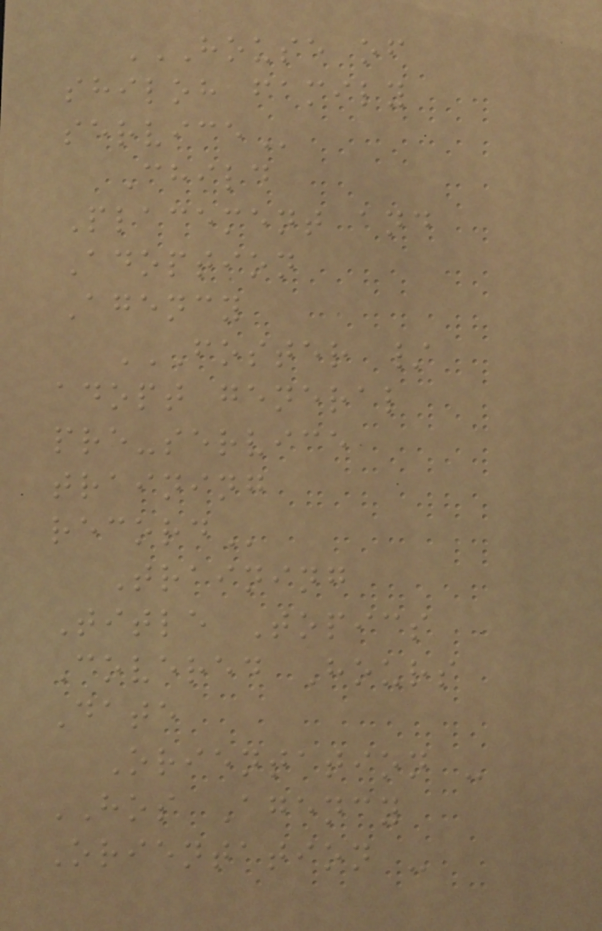HOUSE OF
SHILOH FAMILY
SERVICE
Child
Placement and
Adoption
Agency
FOSTER /
ADOPT GENERAL
PRE-SERVICE
TRAINING
RECORD
Training
Title Topics
Covered Hours
Date
Orientation -
HOS Agency
Orientation -
